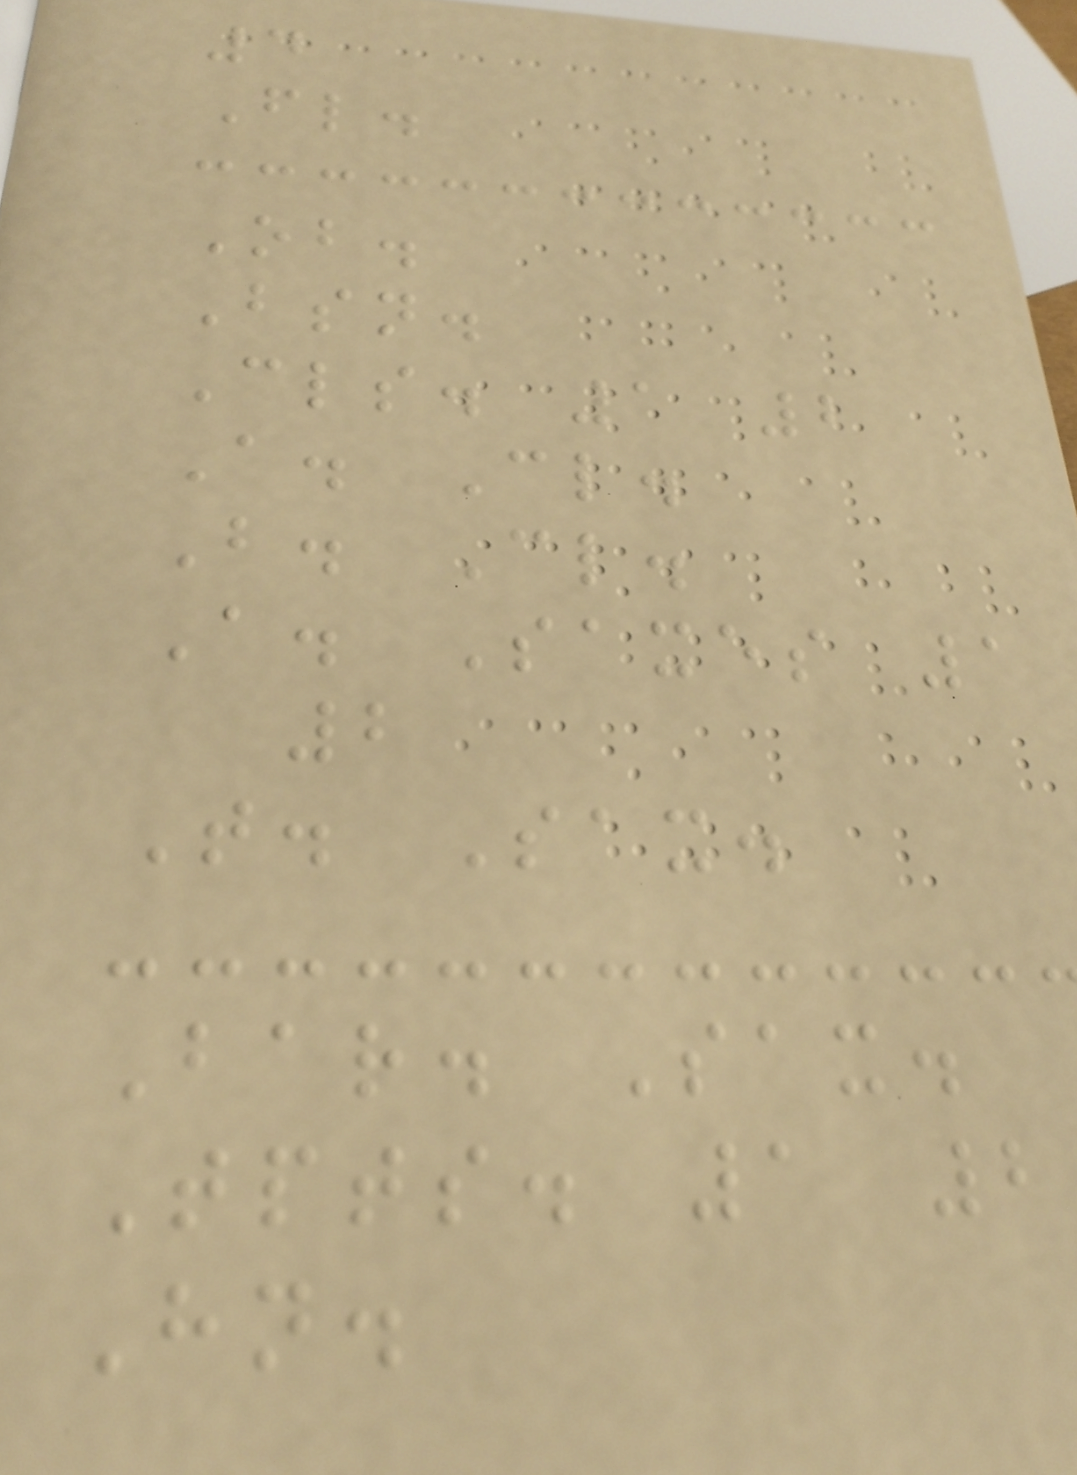4
Fl.
Ob.
Bsn.
Cls. 1 2
A. Cl.
B. Cl.
A. Saxes 1
2
T. Sax.
Bar. Sax.
Tpts. 1 2
Hn.
